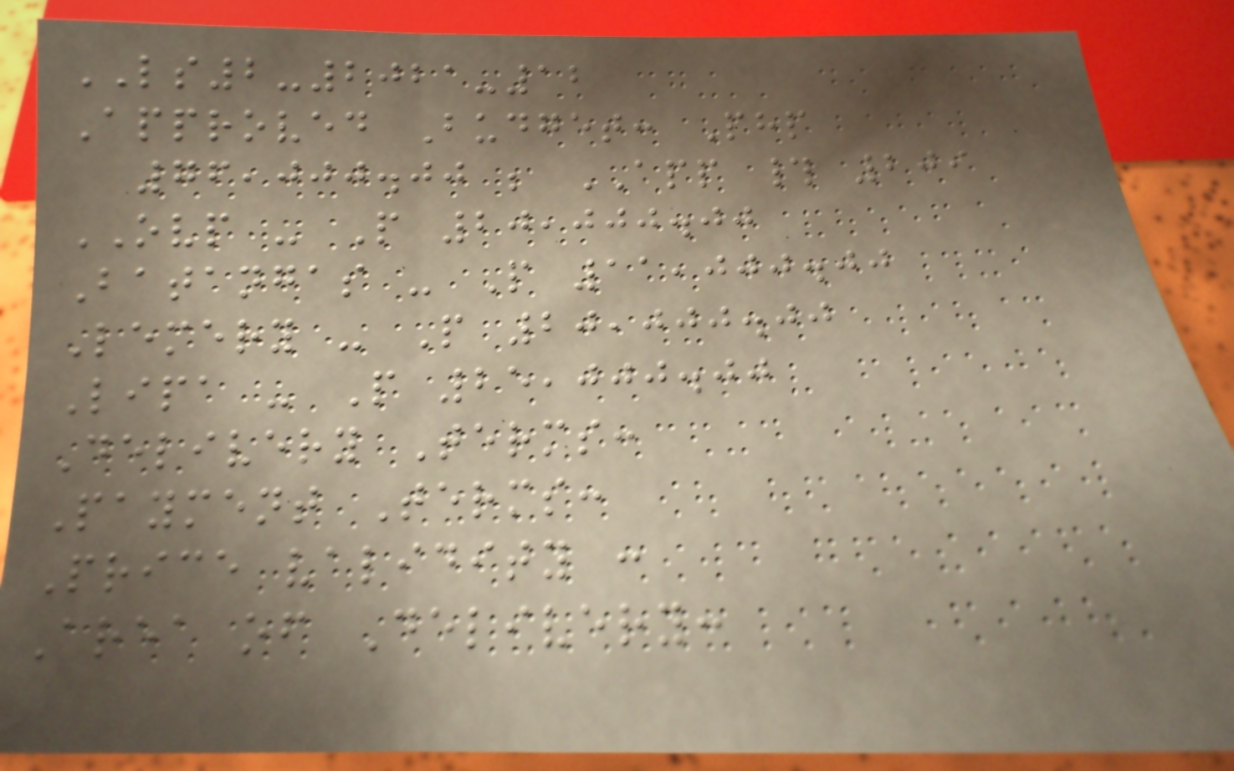LS2-2021-12
Approved Budget: Php
76,000.00 ; APP # 209
OVP - P 20,000.00
Batangas - P 11,000.00
Lemery - P 20,000.00
Lipa - P 25,000.00
Delivery Terms:
Payment Terms:
Price validity :
Area of Delivery:
